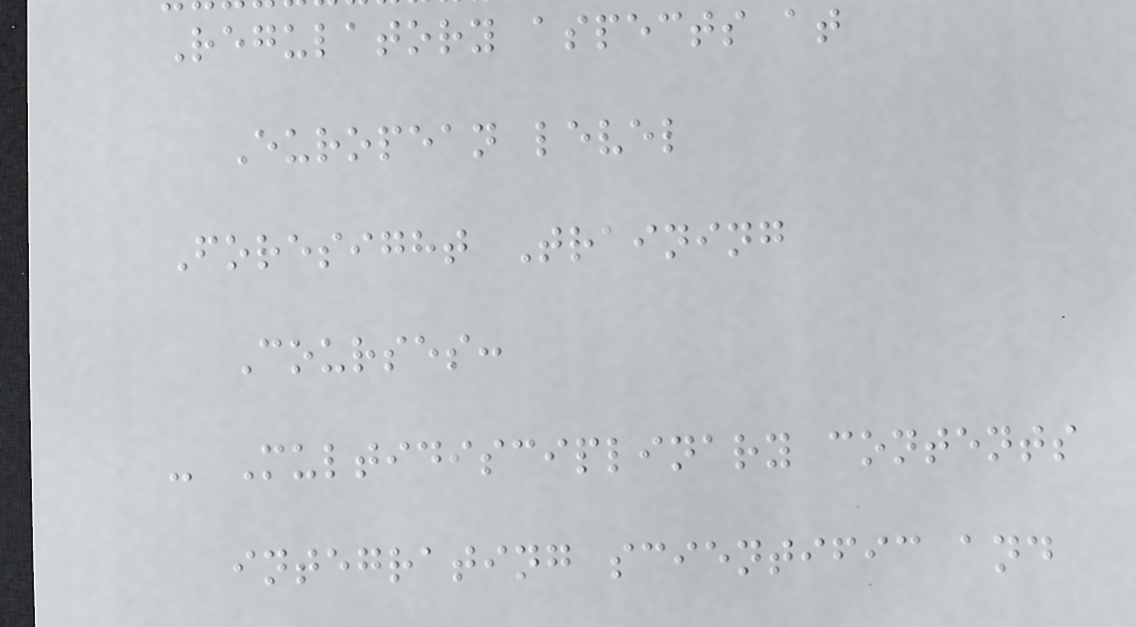Regulatory aspects at
European level
Foresight Training
Courses:
- Multidisciplinary contents
integrating scientific and
